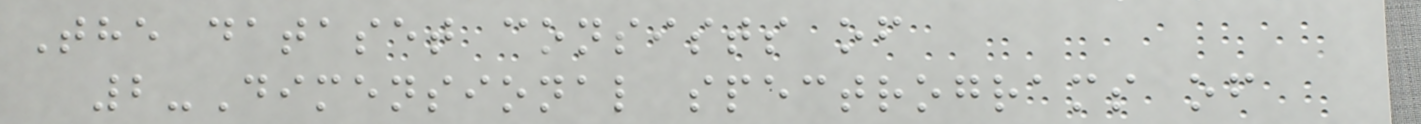The dataset consists of
2-Dimensional spectrograms of
